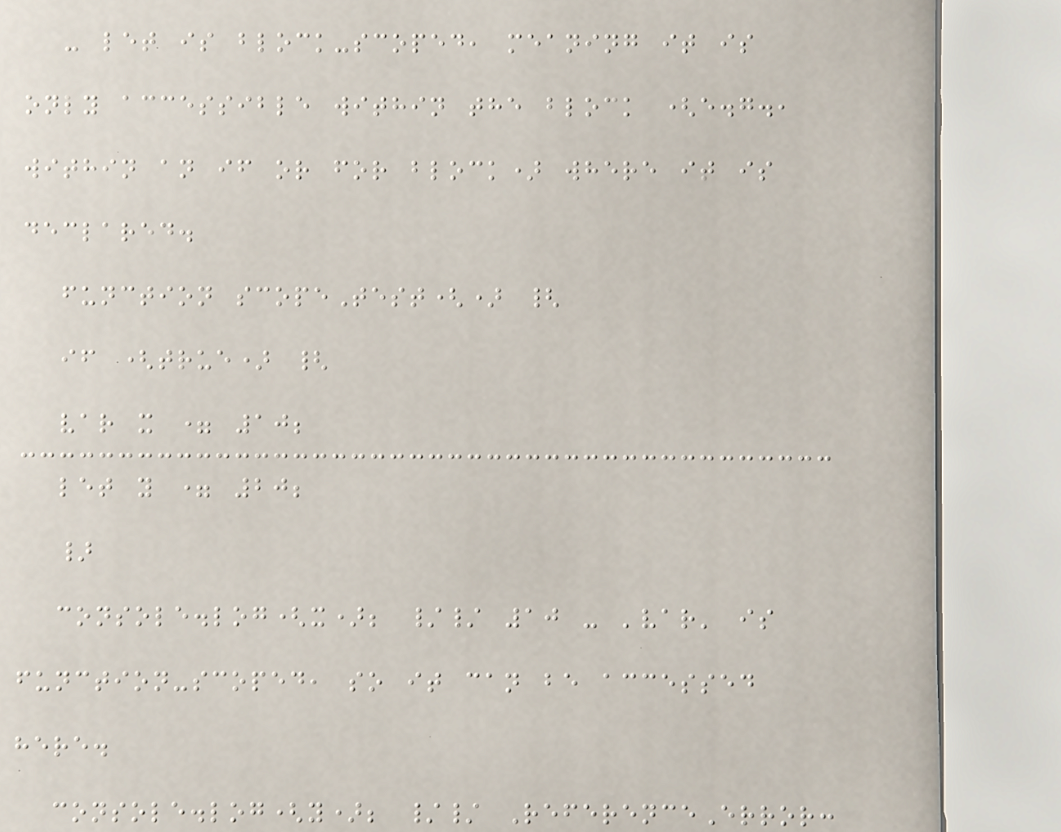- let is block-scoped, meaning it is
only accessible within the block (e.g.,
within an if or for block) where it is
declared.
function scopeTest() {
if (true) {
var x = 10;
let y = 20;
}
console.log(x); // 10 - 'var' is
function-scoped, so it can be accessed
here.
console.log(y); // ReferenceError:
